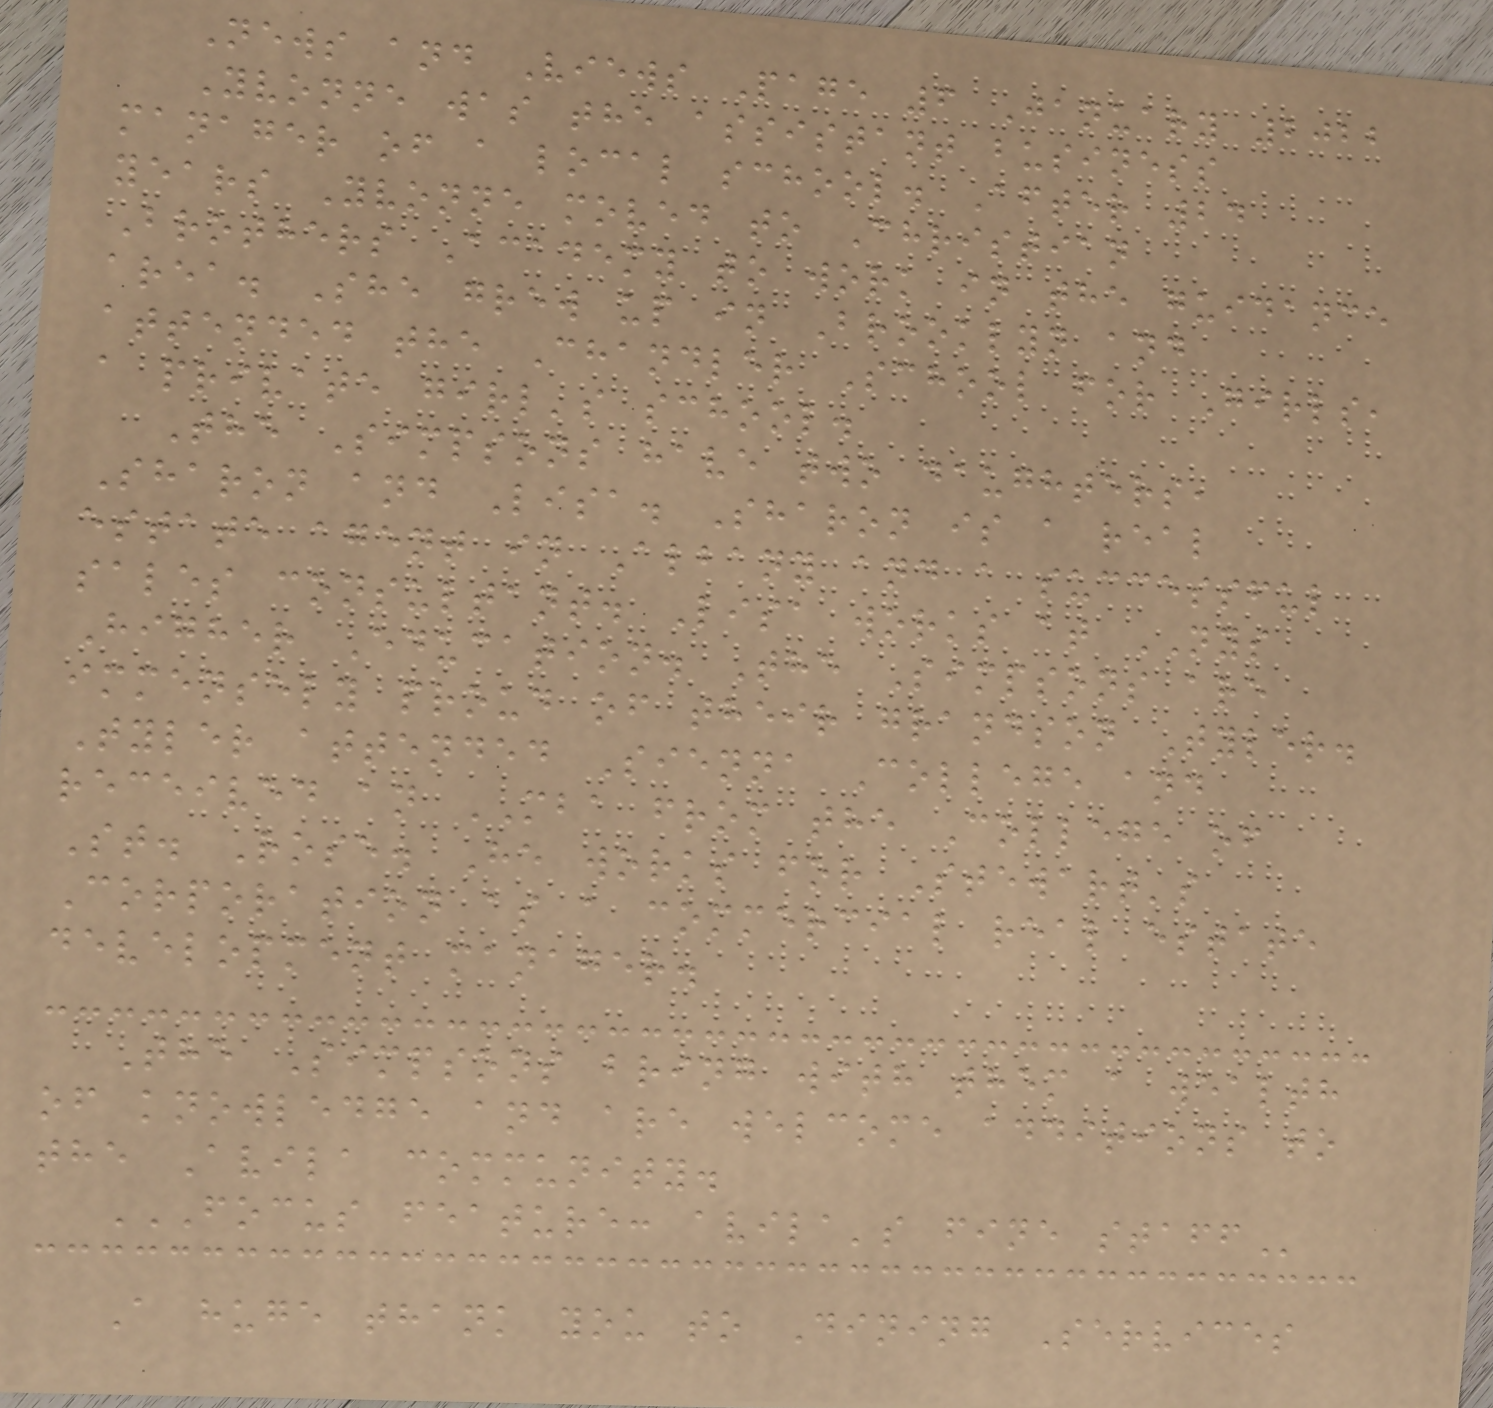News and Views Page 6 January 2022
Yvonne was the assistant business
manager of a local school. After 24
years Yvonne moved to Christian
Brothers Academy to work in the guidance
area. She grew up in Brooklyn and
attended the Chandler School for Girls,
a private girl's school.
The Simpsons have two daughters,
Sharon and Lisa. Sharon is a real
estate agent in Albany and a successful
sales consultant. Lisa works at NYS
Higher Education. The Simpsons are
immensely proud of their grandson Tyler.
Tyler attended Sienna College and
received an MBA from the College of
St. Rose. He works for Stewart's
Corporation as a commercial real estate
development manager.
The Simpsons bring with them a wealth
of knowledge and are welcome additions to
the Avila community.
FOCUS FEATURE: AVILA'S FINE STAFF
A huge thank you to Dining Services
